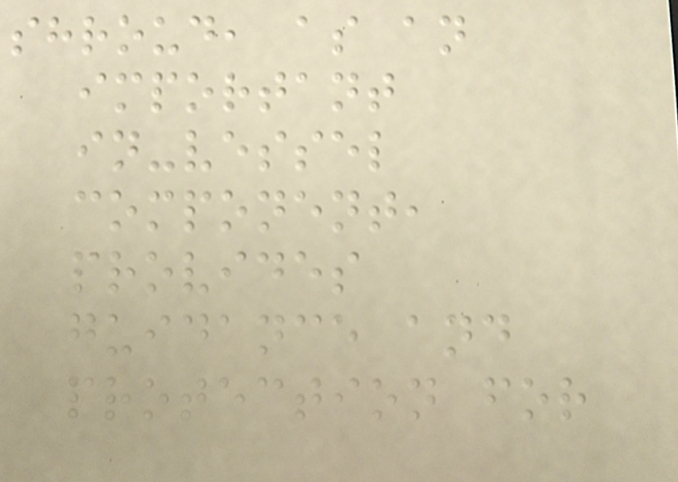shroud, as an
important
in-vessel
component,
provides
guidance and
protection for
